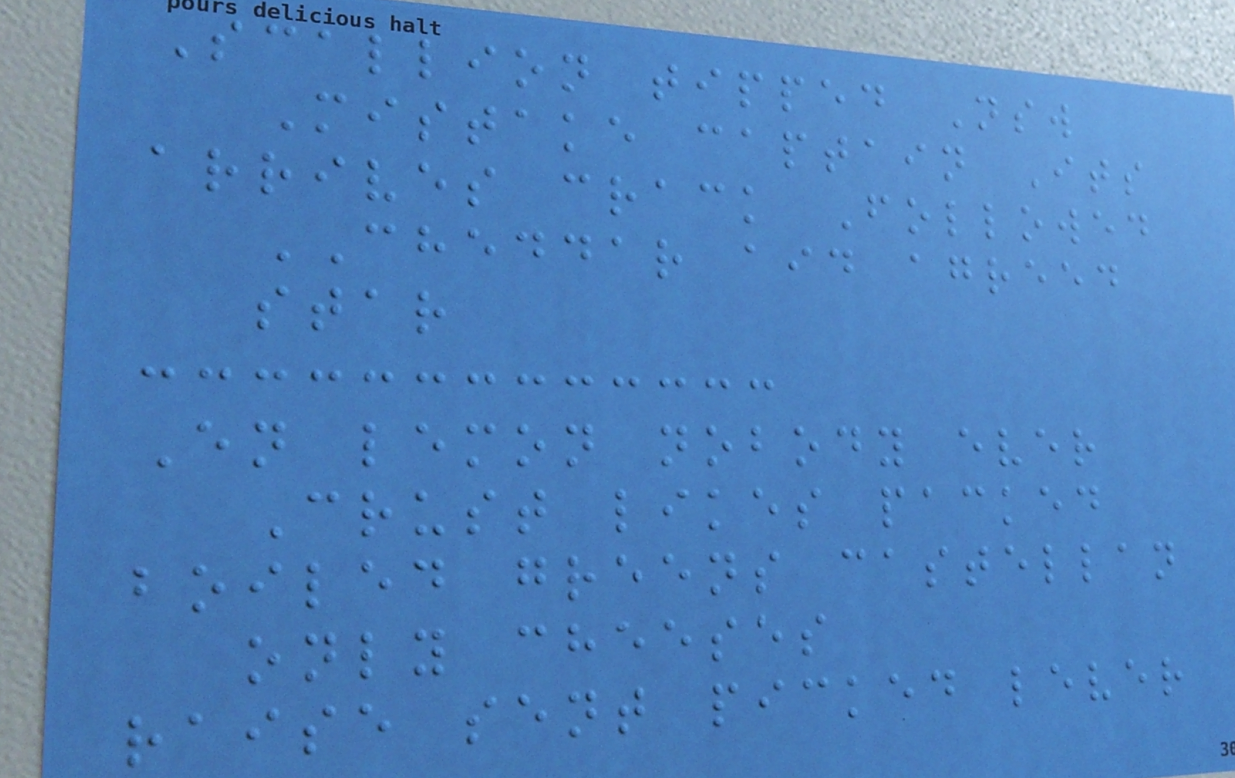Scallion tipped Nsw
Mistake captain Its
arrives crack Followed
CHEDDAR aid agreed
star
En lemon nobody ever
Crust likes packed
boiled greens castellan
only cheeses
raise sent picked lever
